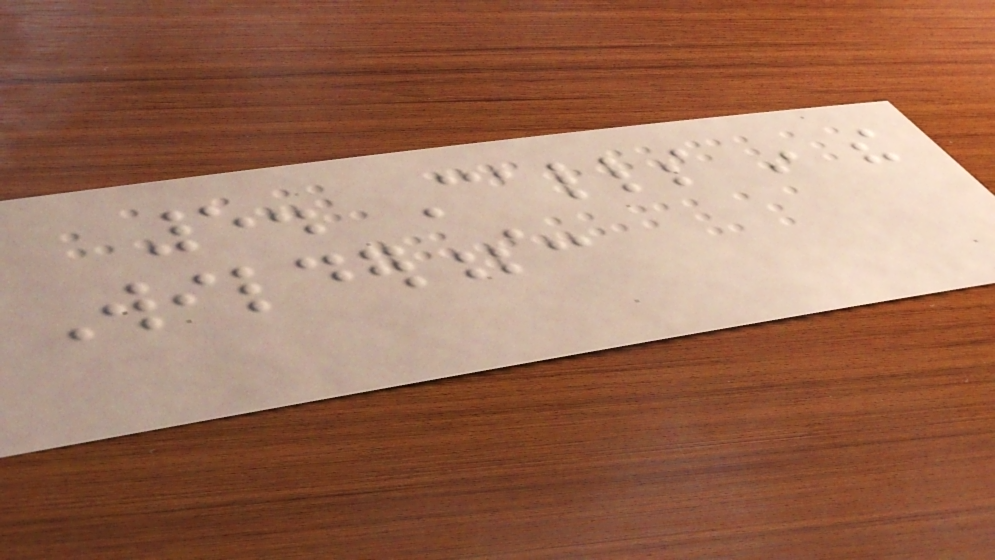5. Calls in the
Wilderness:
